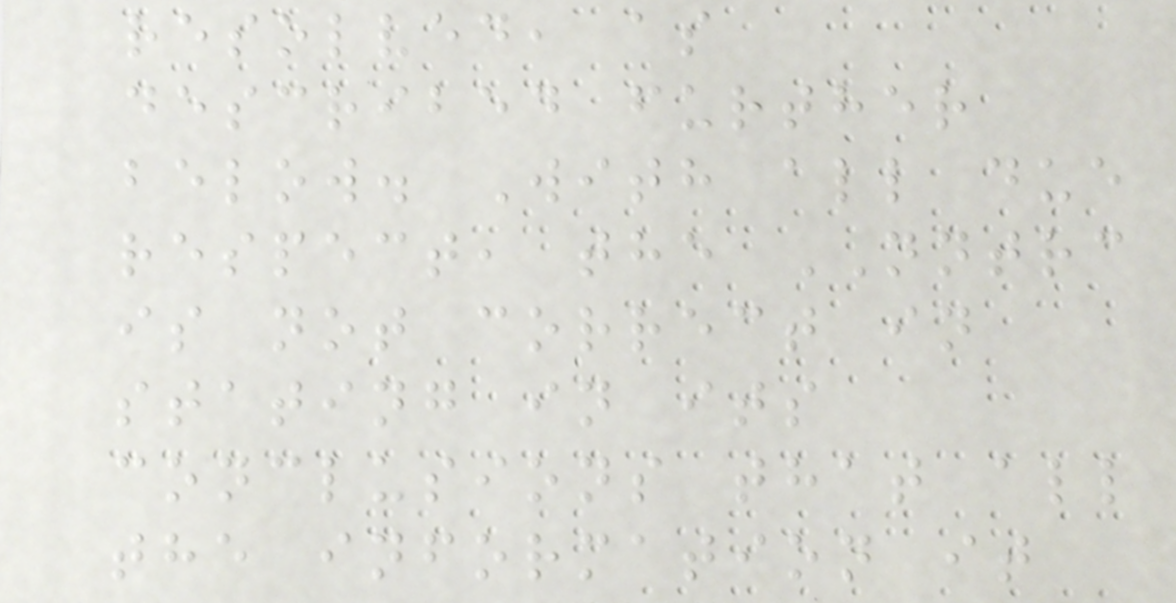resolved, as
described further
below. With all due
respect, the NNTRC
is not correct in
stating in its
conclusions that all
the information it
